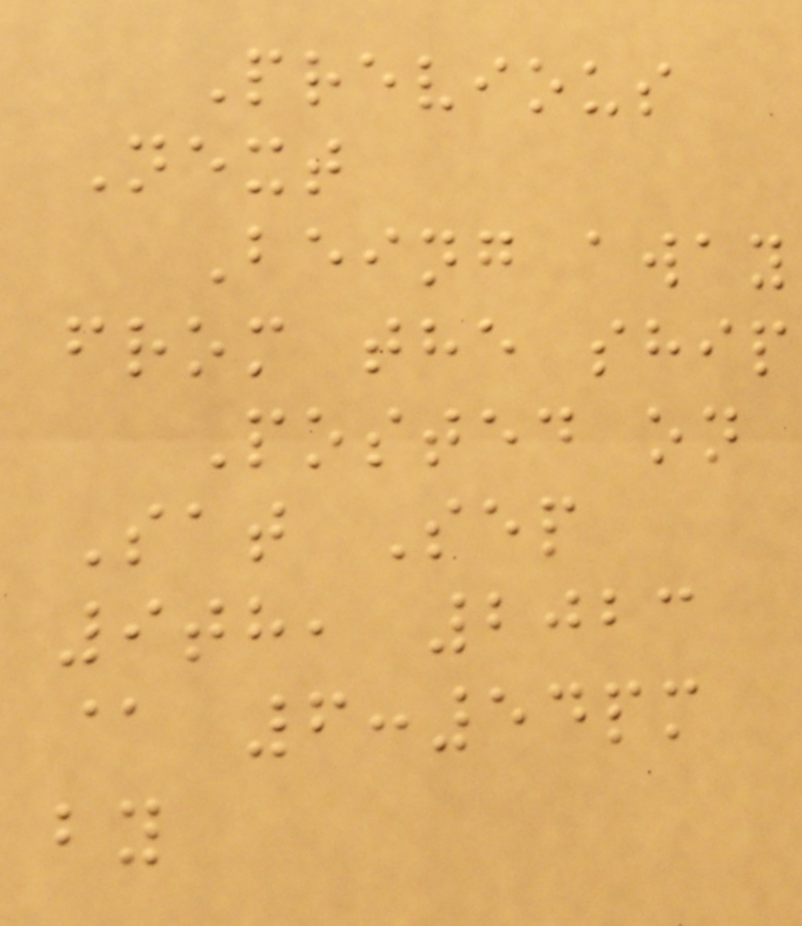Previous
Next
Being away
from the ship
Posted on
Sat Sep
9th, 2023
@ 6:54pm
by
